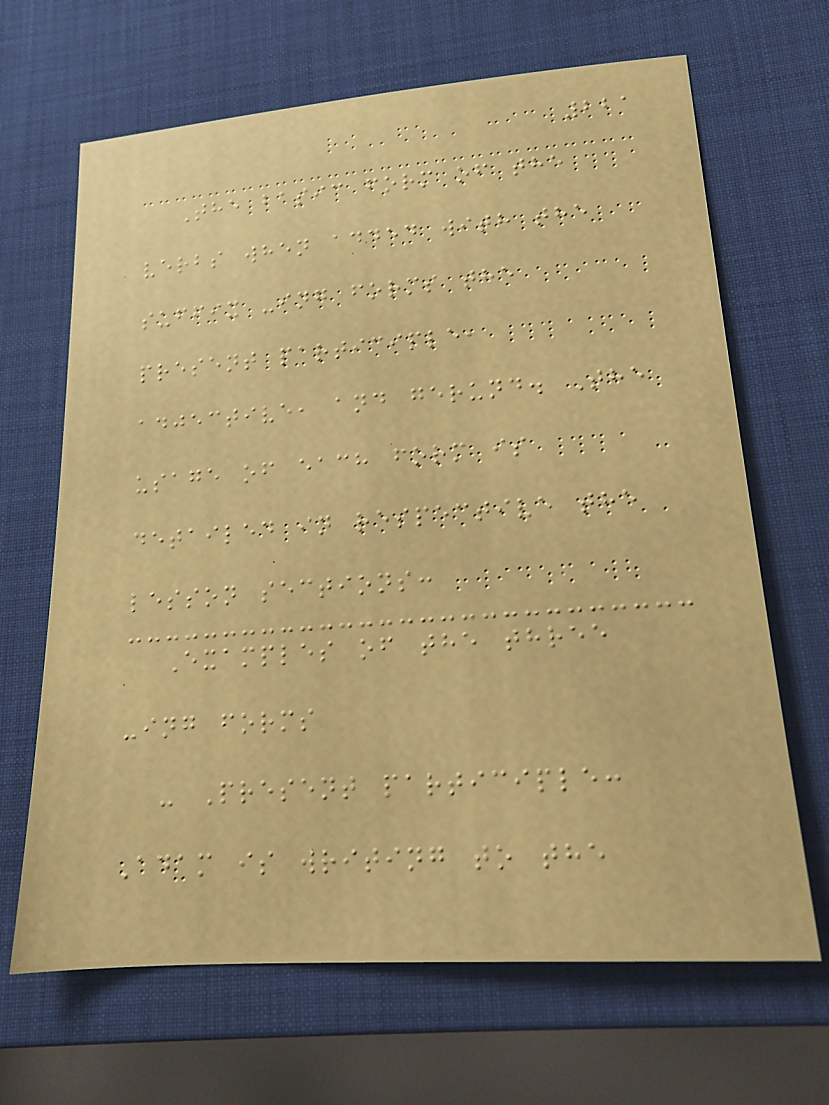221
The basic form of the
verbs when added with the
suffix -ing forms the
present participle,
adjective, and gerund. The
usage of each form is
detailed in respective the
lesson sections:
Examples of the three
-ing forms
- Present participle:
Adam is writing to the
